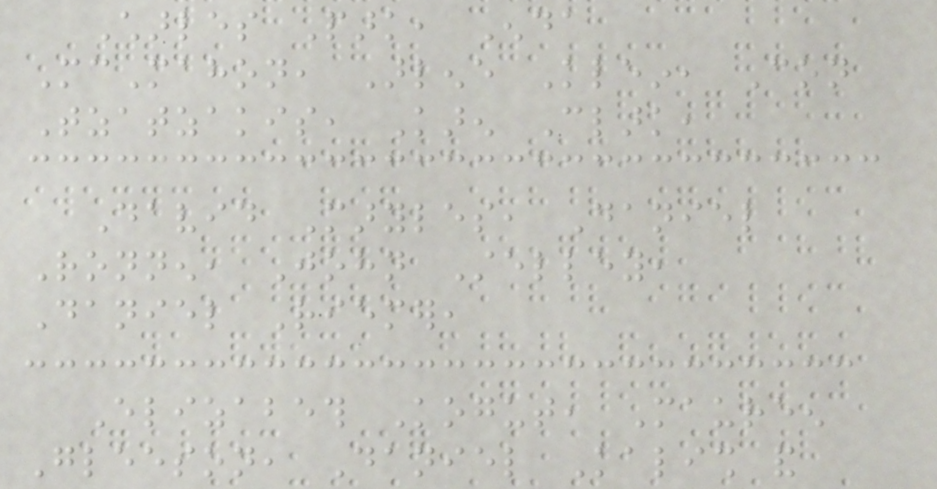Charles Park, Enda
McMahon, Arlene Klein, Con
Tzatzakis, Karen Clark,
David Maryles, Daniel
Ronnen, John Stelley,
Daniel Riemer,
Elizabeth Kogut, Maureen
Gleeson, Daniel Kalish and
